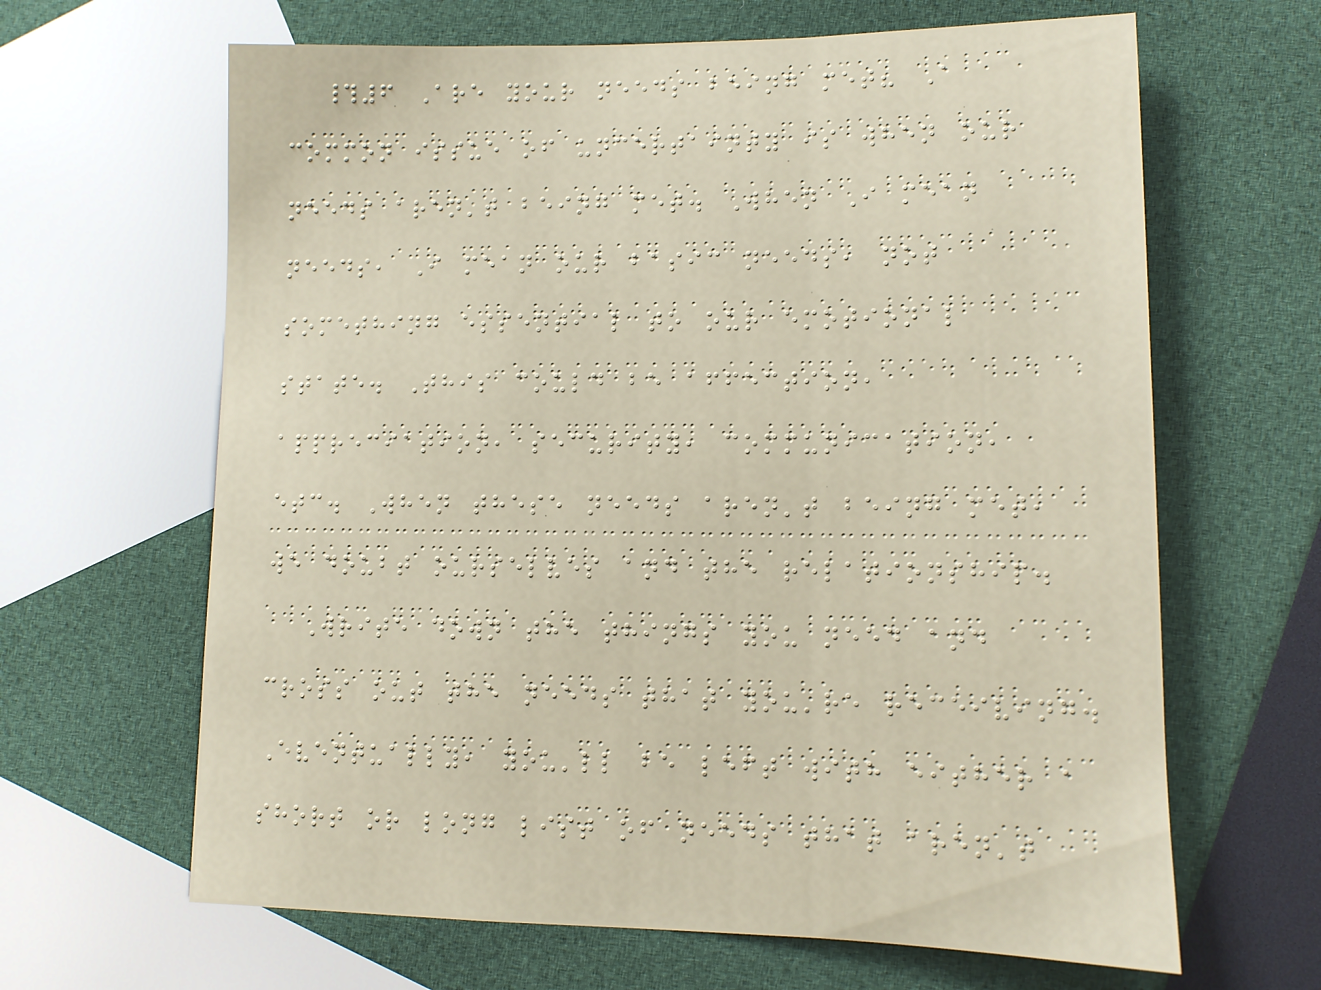#6 Are your needs being met? A
common issue of uncertainty is when our
needs aren't being met. When I mean
needs, I mean our basic needs, not
something essential to our emotional
state. This could be affection,
appreciation, security, communication,
etc. When these needs aren't being met,
we doubt ourselves and the relationship.
Write down the things you need and
cross out the needs that you're receiving.
Eventually, you'll be left with either a
short or long list of needs that aren't
